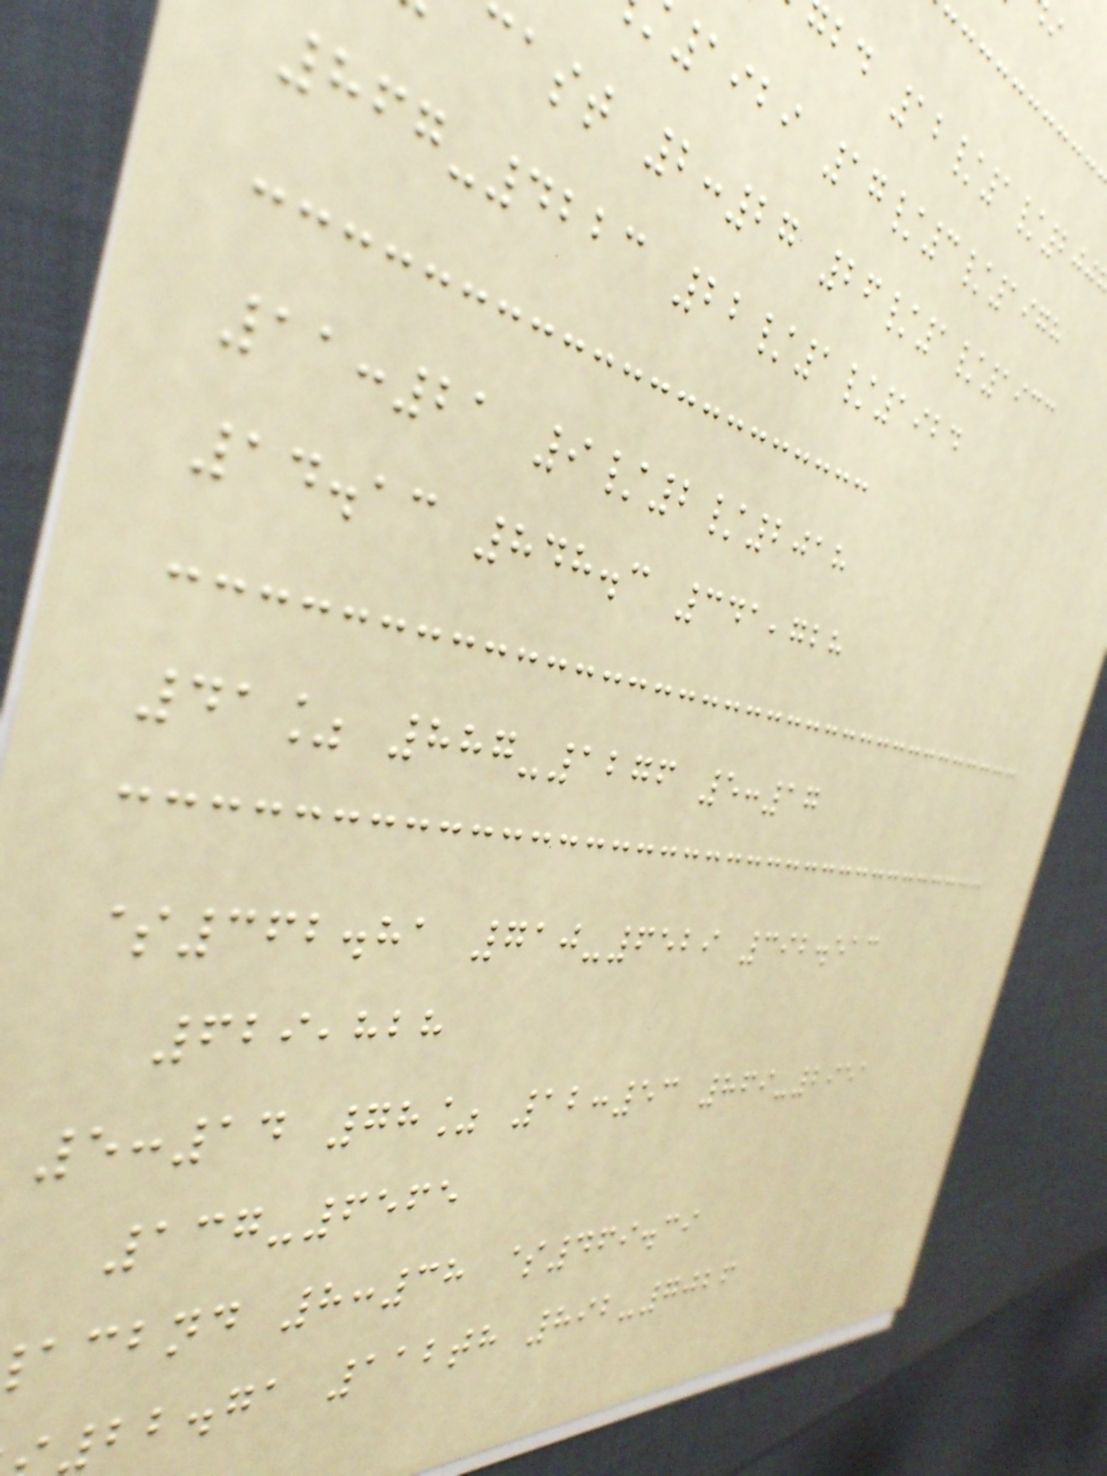bd 12/1/200
1929 17/3/1978
cast 2:27 26/1/1933
867-4223 22/1/1924
11:21 9/2/2018
14.13 848.3 341,728
41% 887-1276 5:17
$362.81 710-6529 392.513
629,828
5:14 78% 12:53 869-2951
137-6565
acbnd 8:38 $469.39
22.71 112th 892-7026
